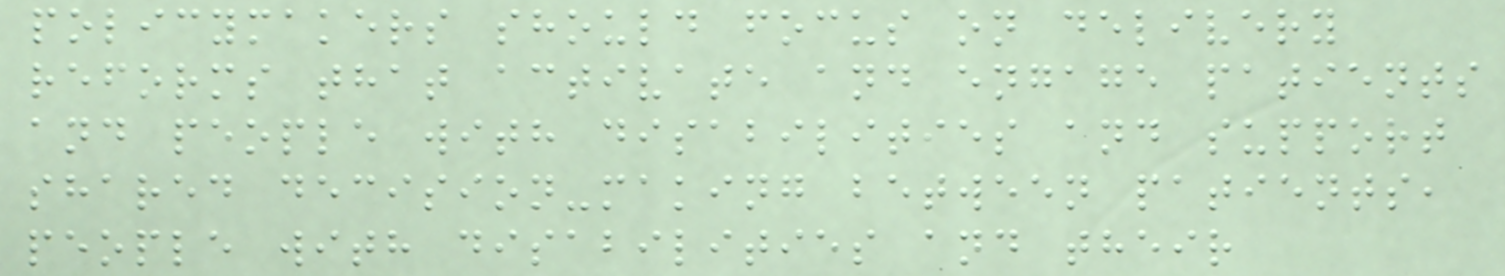policymakers should focus on delivery
reforms that activate and engage patients
and people with disabilities and support
shared decision-making between patients,
people with disabilities and their
